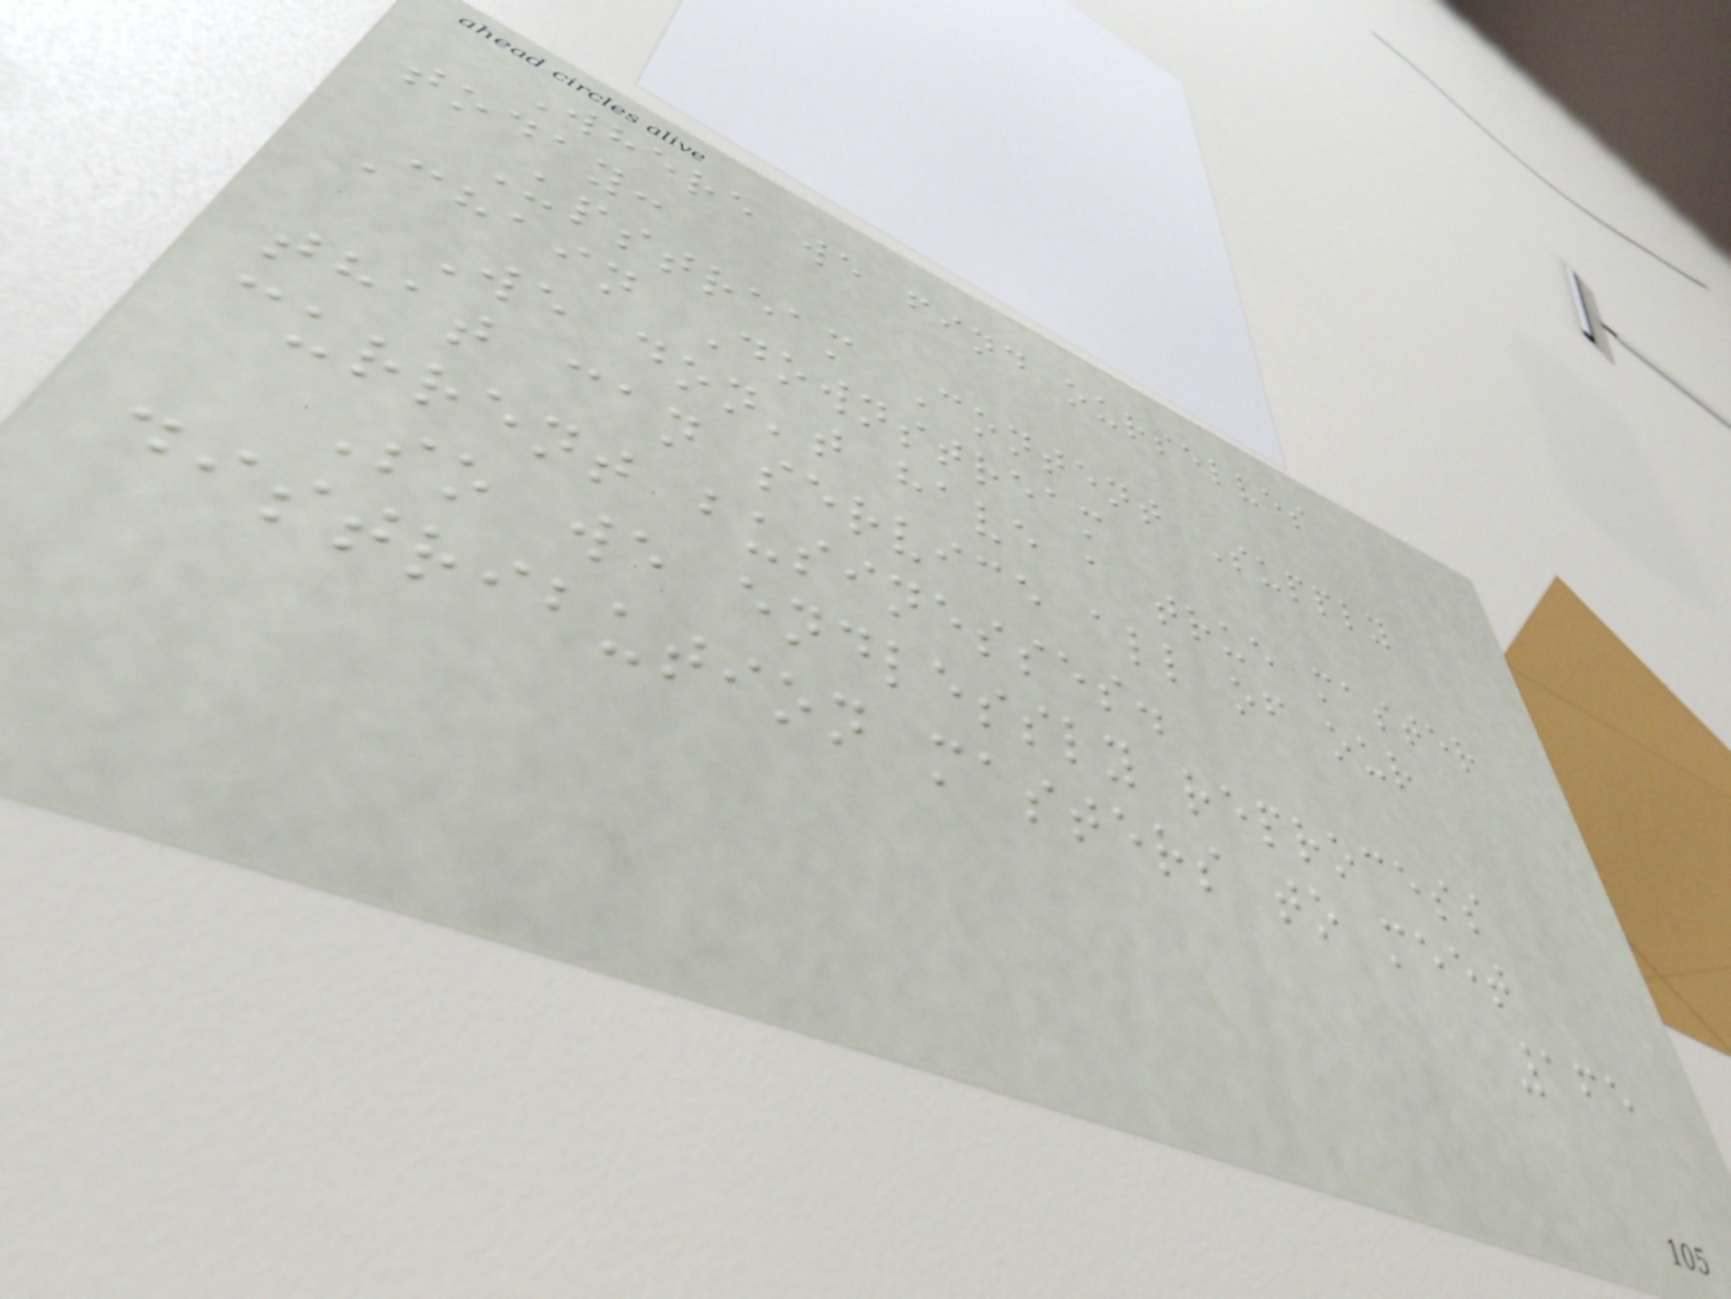Where we find ourselves
today:
Upstream Content Supply
Chain Downstream
We don't have a true master
that can service all of our
current businesses.
So we endlessly reprocess
distribution masters to meet
165
